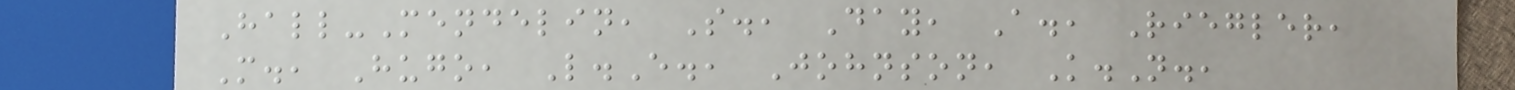Hall-Mendelin, S., Day, A., Riegler,
M., Hugo, L.E., Johnson, K.N.,
